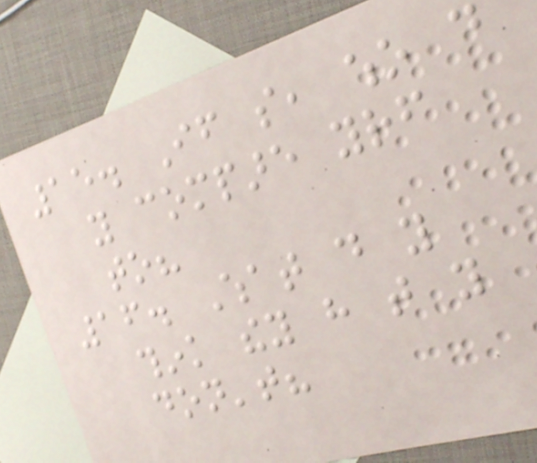15. If so, who do
you compare yourself
to?
16. What do you
think they have that you
don't?
